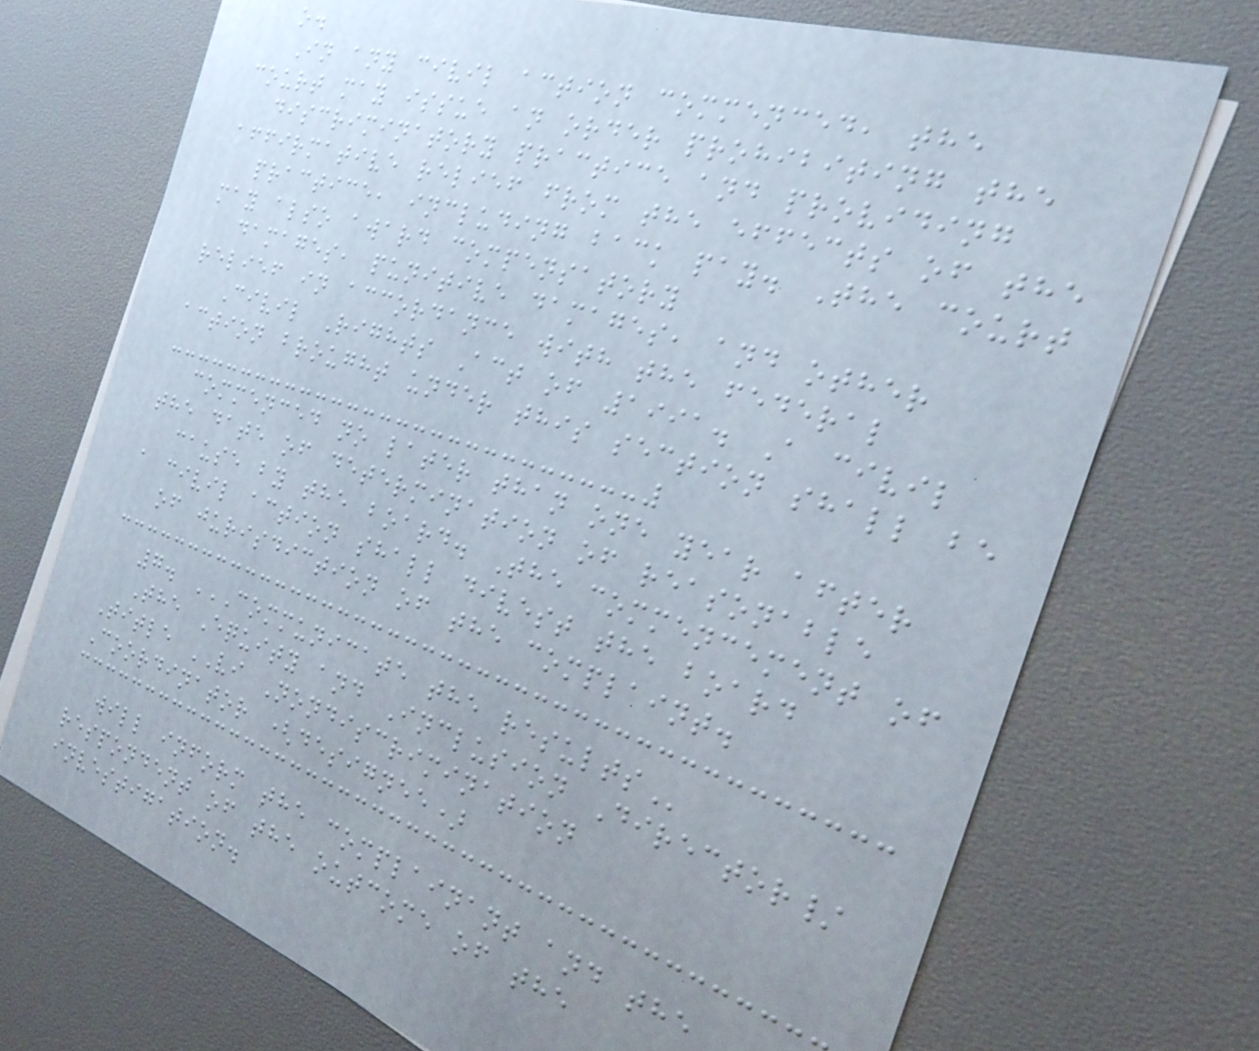o.
In any civil action commenced, the
court may issue an order prohibiting the
discriminatory practice and providing
affirmative relief from the effects of the
practice, including back pay. The court
may also award compensatory
damages, punitive damages, and other
relief in accordance with the federal
Civil Rights Act of 1991. A civil
action brought under this section shall be
commenced no later than one year after
the date of determination of reasonable
cause by the board. The commencement of
a civil action shall divest the board
of jurisdiction of the complaint.
7. COMMUNICATE THE RESULTS
The Equity and Inclusion Director/
Title VI Nondiscrimination
Coordinator (designee)
will inform the complainant and the
respondent of the outcome of the
investigation.
